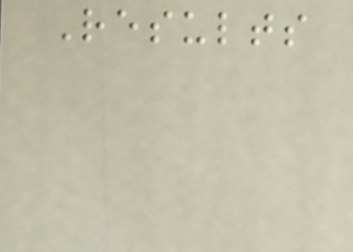Results
